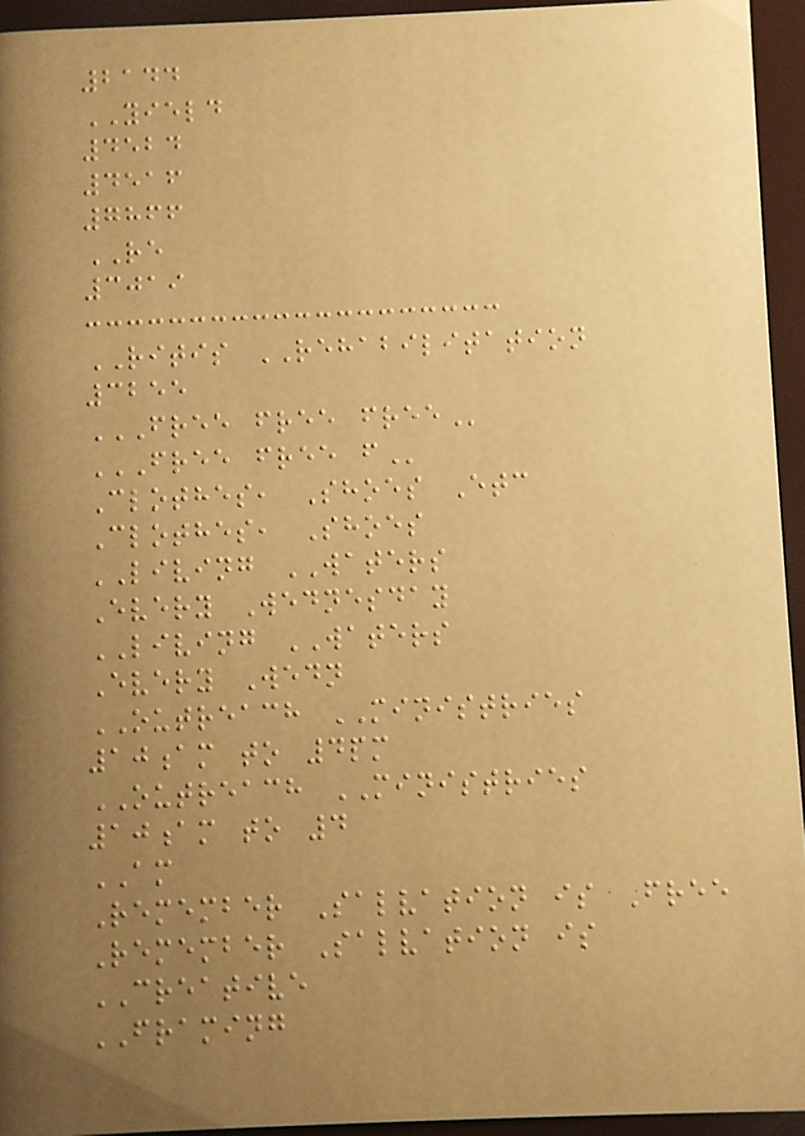2144
YIELD
4524
4516
7866
RE
3019
RITIS REHABILITATION
3255
FREE FREE FREE
FREE FREE F
Clothes, Shoes Etc
Clothes, Shoes
LIVING WATERS
Every Wednesday
LIVING WATERS
Every Wedn
OUTREACH MINISTRIES
10am to 4pm
OUTREACH MINISTRIES
10am to 4
AM
Remember Salvation is Free
Remember Salvation is
CREATIVE
FRAMING
